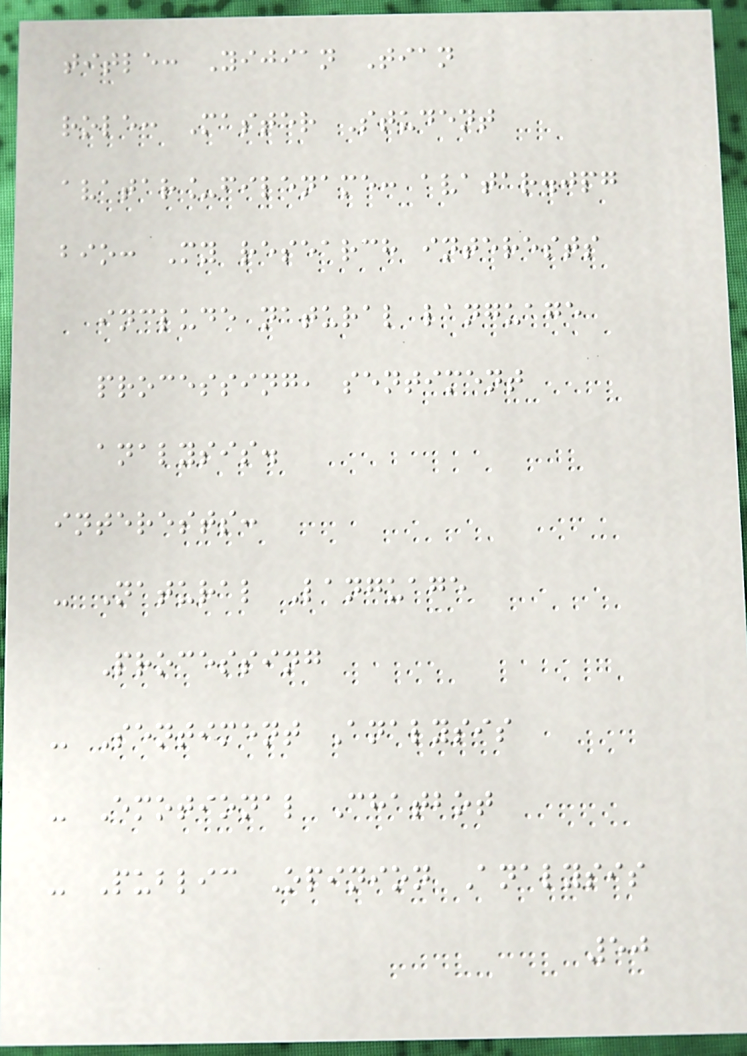title: Yijian Tian
role: Master Student
avatar_filename: avatar.jpg
bio: My research interests
include natural language
processing, sentiment
analysis.
interests:
- Natural Language
Processing
- Sentiment Analysis
- Emotional Chatbot
- Public Opinion Analysis
50
